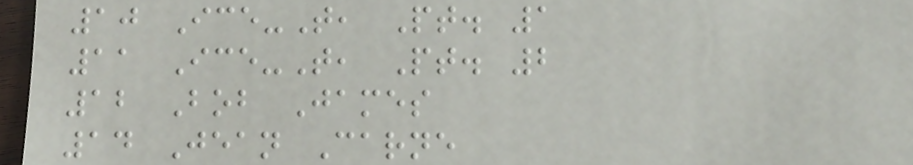10 Ice-T, Pt. 1
11 Ice-T, Pt. 2
12 Bob James
14 Jean Carne
